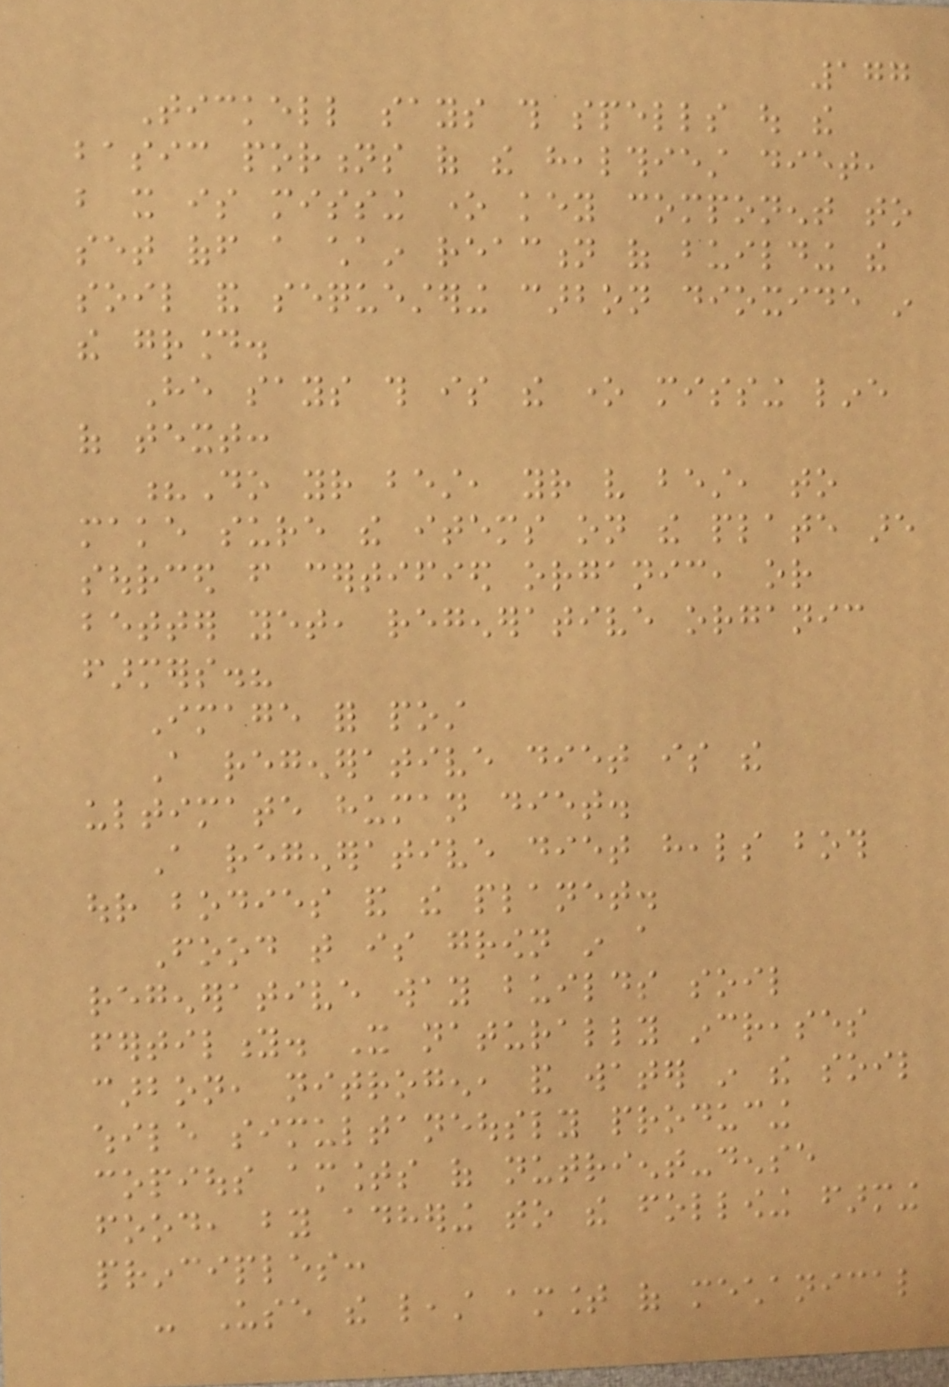177
Tickell says this spells out the
basic portions of the healthiest diet,
but it is missing one key component to
set off a chain reaction of building the
soil and sequestering carbon dioxide in
the ground.
He says this is the one missing line
of text:
?Do your best, your very best, to
make sure the items on the plate are
sourced from certified organic, or
better yet, regenerative organic
farmers.?
Image for post
A regenerative diet is the
ultimate human diet.
A regenerative diet heals both
our bodies and the planet.
Food that is grown in a
regenerative way builds soil
fertility. It naturally increases
carbon, nitrogen, and water in the soil
while simultaneously producing
copious amounts of nutrient-dense
food, by adhering to the following farming
principles:
- Use the least amount of mechanical
